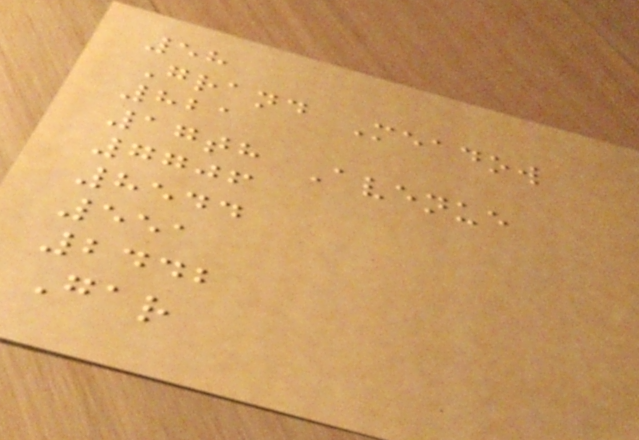58
Grand Meadow
821
17th Avenue
7706
8544
551
2442
Gar
